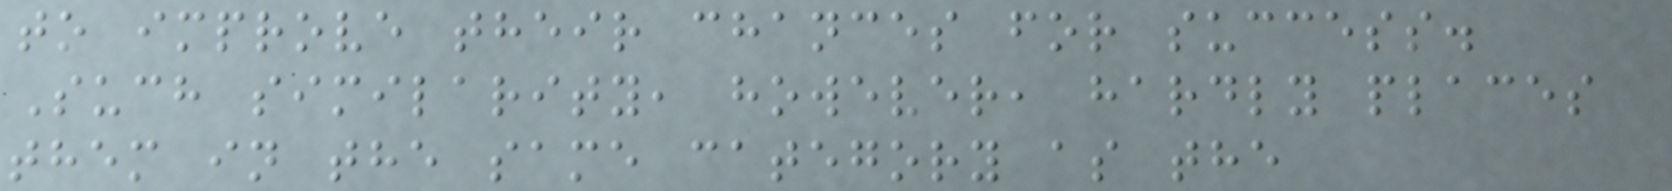to improve their chances for success.
Such similarity, however, hardly places
them in the same category as the
